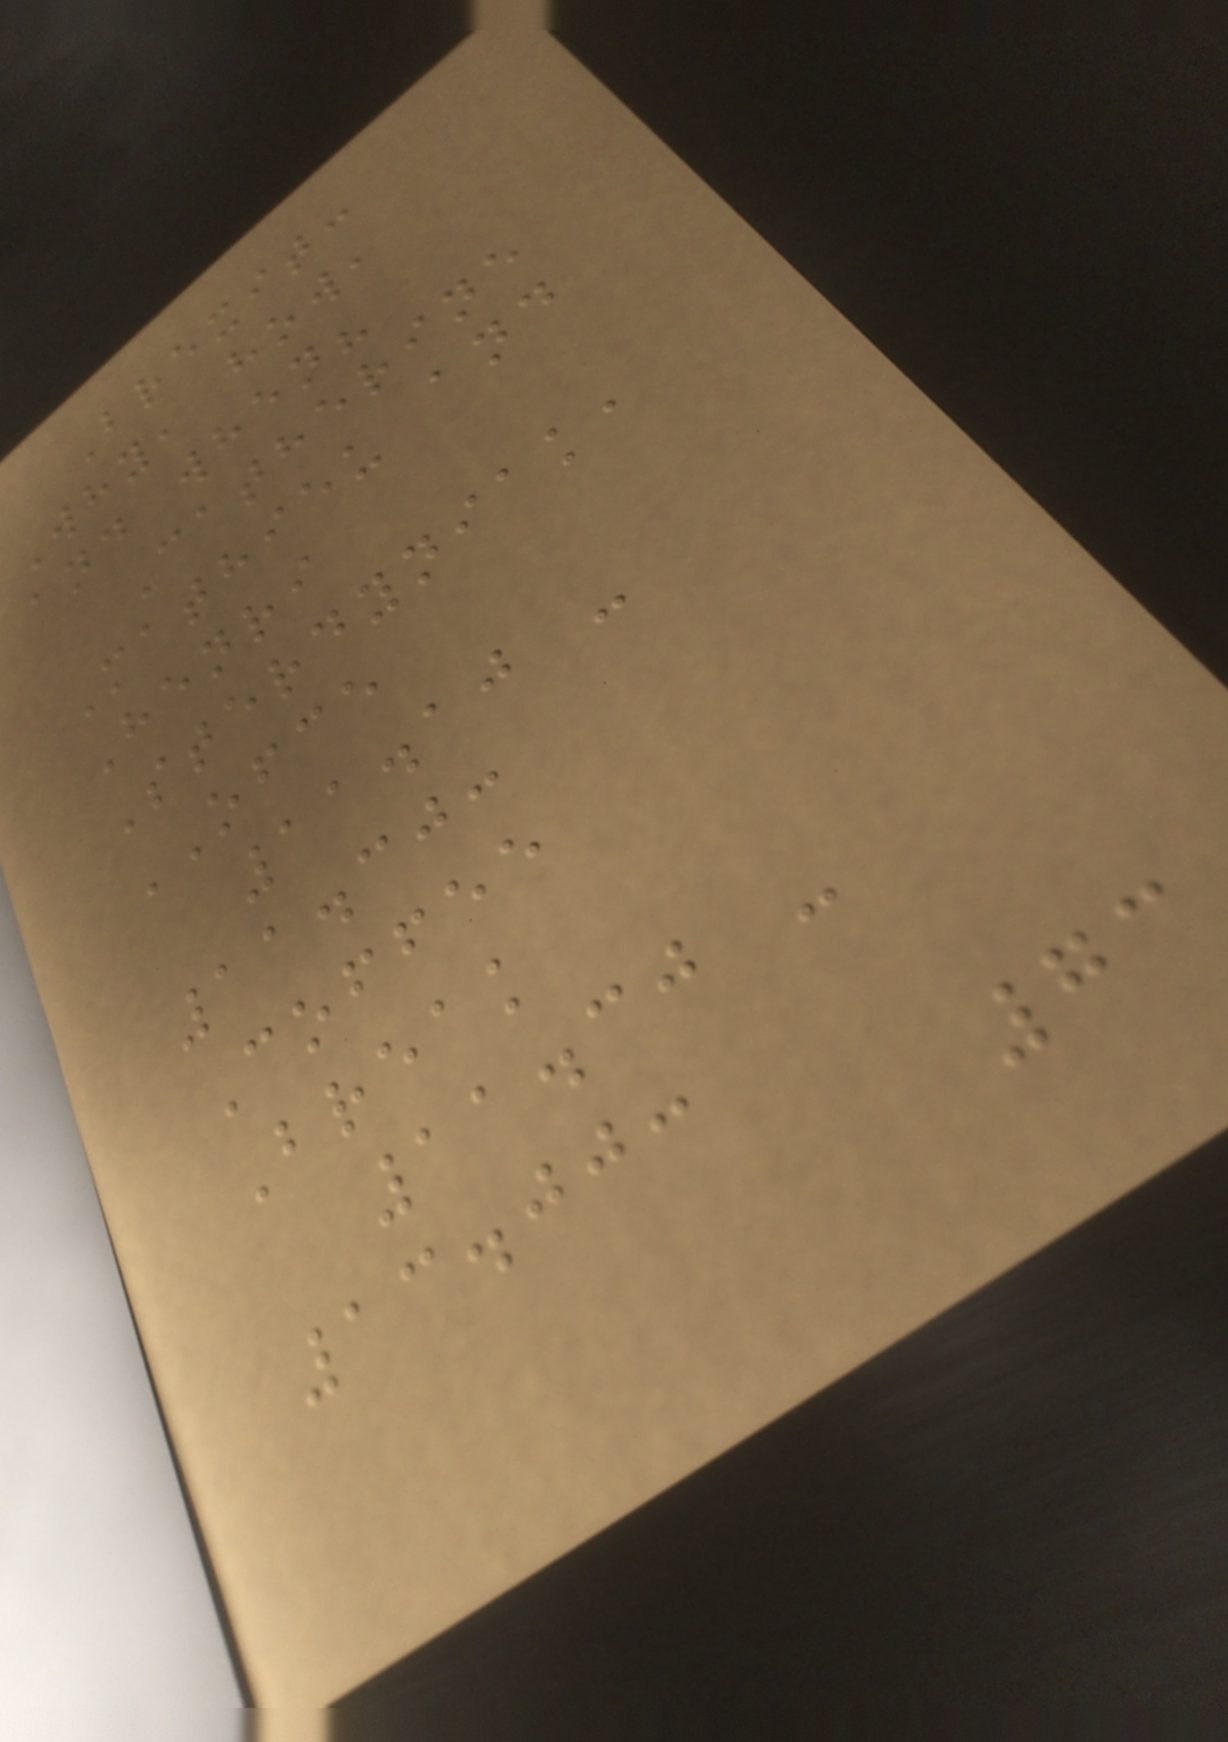Brexit:
Why, how,
and when?
Catherine
Mathieu and
Henri
Sterdyniak,
OFCE
11.10 -
11.30:
Coffee
Break
11.30 -
13.00:
73
